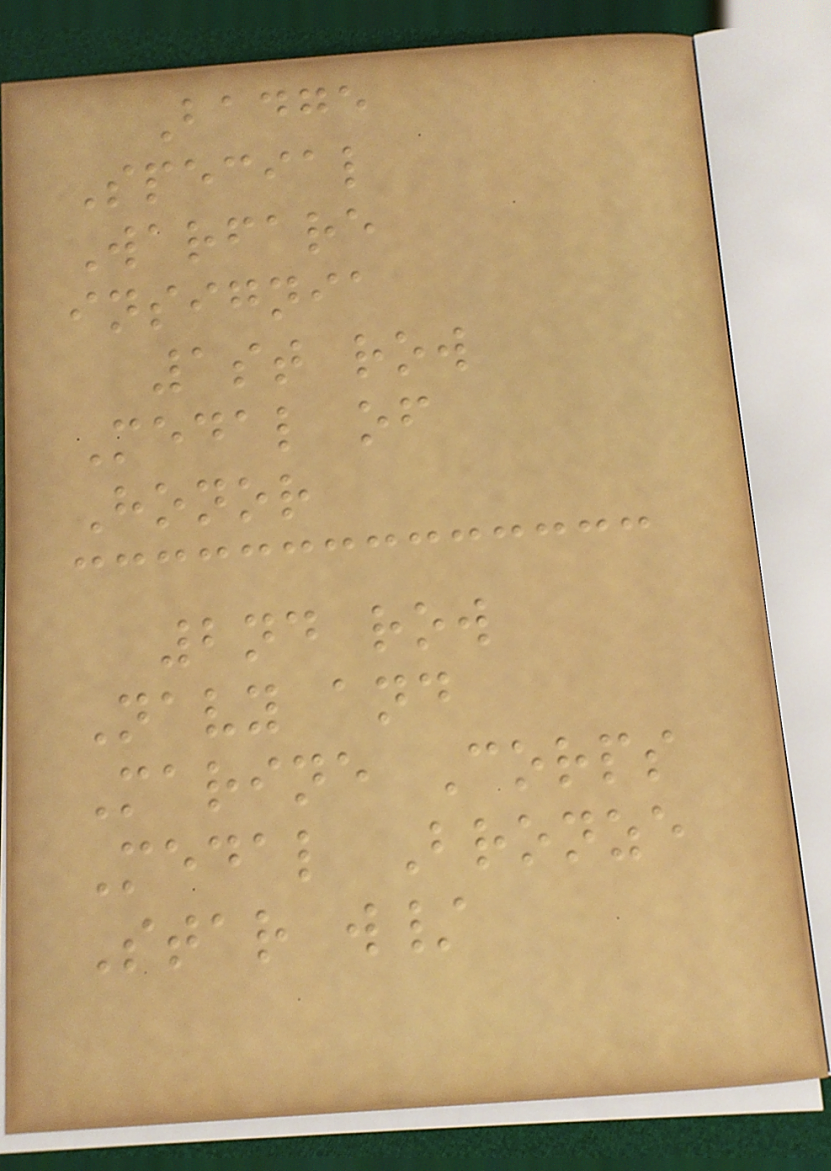Badge
Special
Warfare
insignia
1st row
Medal of
Honor
2nd row
Navy and
Marine Corps
Medal Bronze
Star w/
